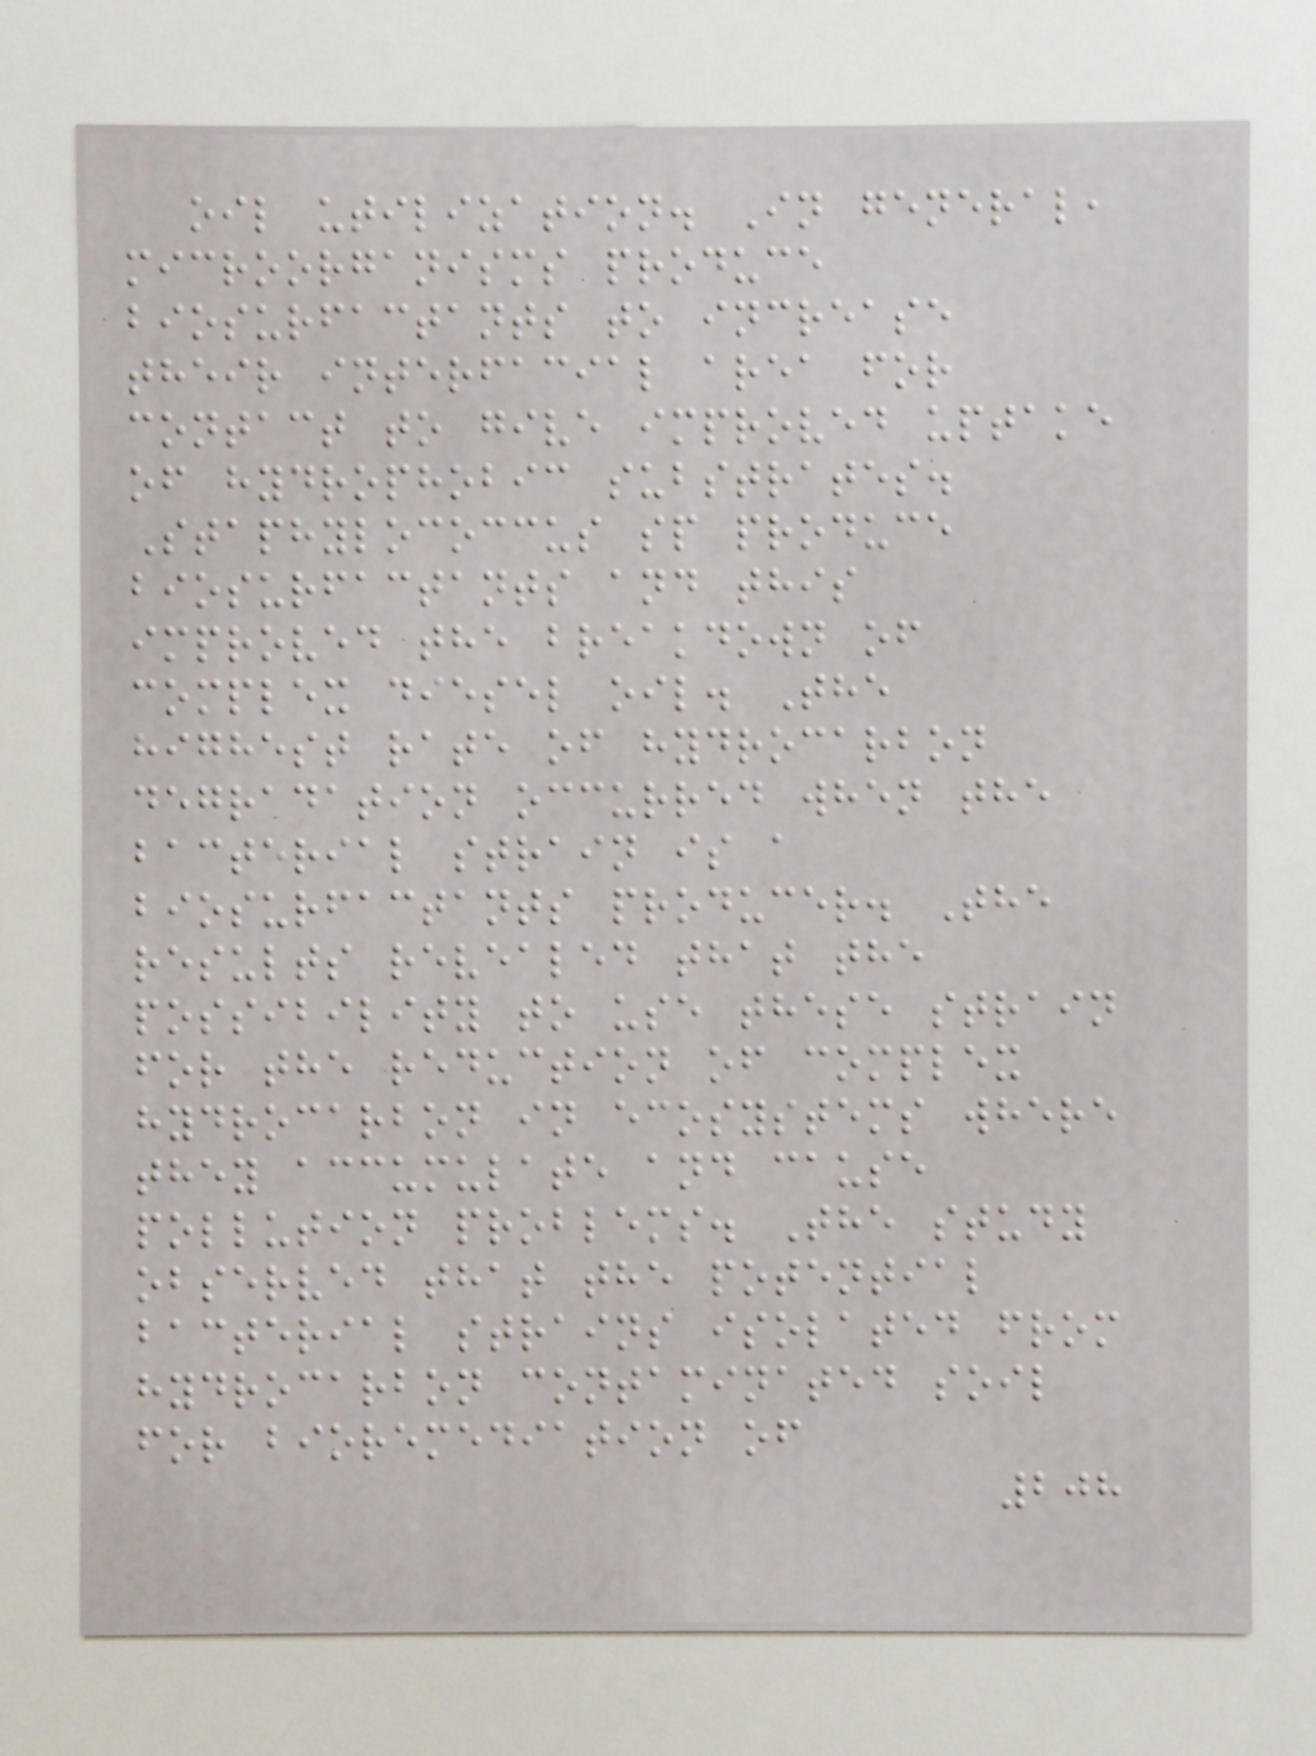oil utilization. In general,
microorganisms produce
biosurfactants to increase
their interfacial area for
contact to give improved uptake
of hydrophobic substrates.
Staphylococcus sp produce
biosurfactants and this
improved the breakdown of
complex diesel oil. The
highest rate of hydrocarbon
degradation occurred when the
bacterial strain is a
biosurfactants producer. The
results revealed that the
possibility to use these strain
for the reduction of complex
hydrocarbon in ecosystems where
they accumulate and cause
pollution problems. The study
observed that the potential
bacterial strains isolated from
hydrocarbon contaminated soil
for bioremediation of
208
